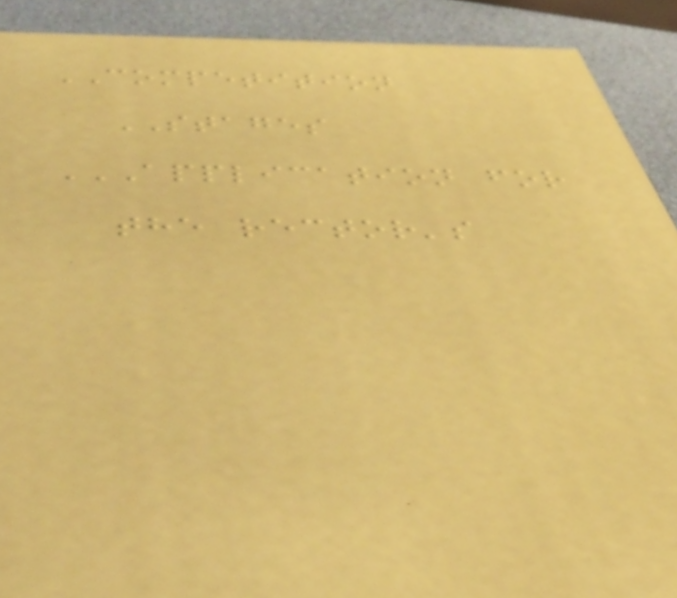COMPETITION
STAGES
APPLICATION FOR
THE RECTOR'S
